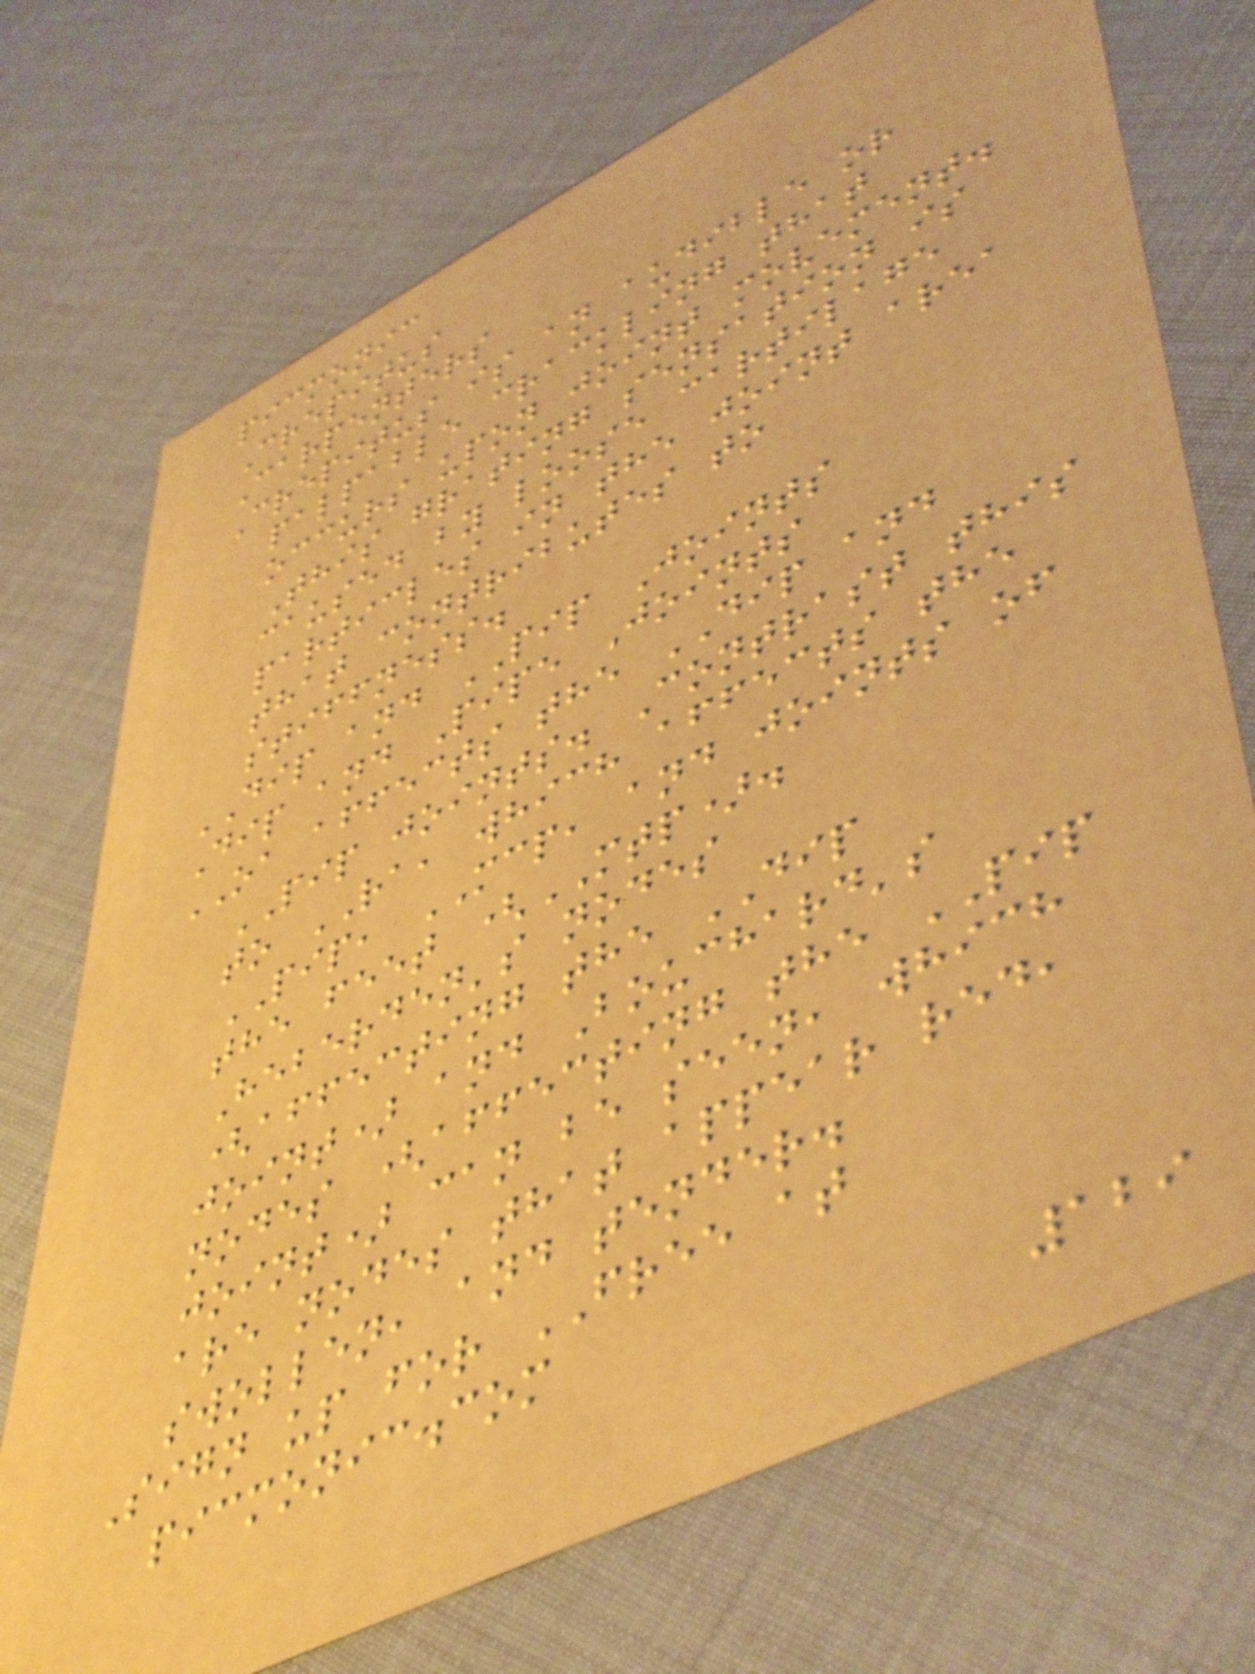picmonic
Crepitus
Carpenters
Crepitus is an audible or
palpable crackling that
occurs upon joint movement.
This grating sensation is
caused by loose cartilage
particles in the joint area
that contributes to
stiffness.
DIP and PIP Joints
Dip and Pipe Joints
OA affects the DIP and
PIP joints. Contrast this
to RA, which affects the
PIP, MCP, and joints of
the feet (MTP).
Heberden's nodes
(affecting the DIP
joint) and Bouchard's
nodes (affecting the PIP
joint) can be seen, which
are nodes that appear red,
swollen, and tender.
Sign up for FREE at
picmonic.com
129
